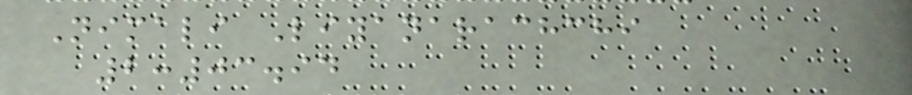Nimali Liyanarachchi
2:03.94
